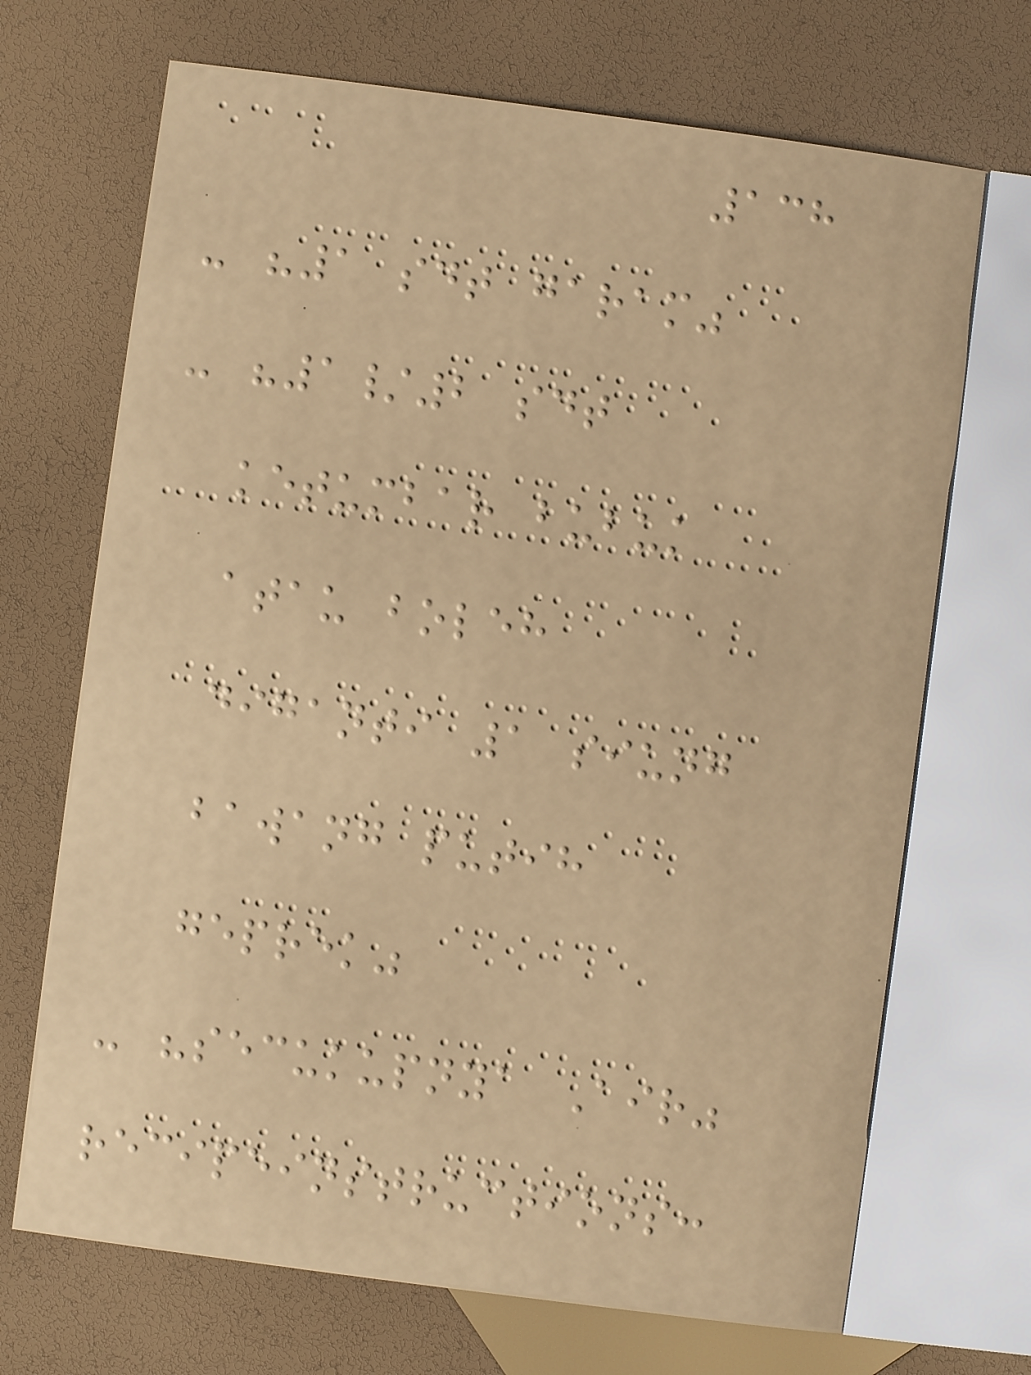138
- "1 sdt garam"
- "1/2 sdt
ketumbar bubuk
atau boleh
diganti 1 siung
bawang putih
geprek"
- "secukupnya Air"
recipeinstructions:
